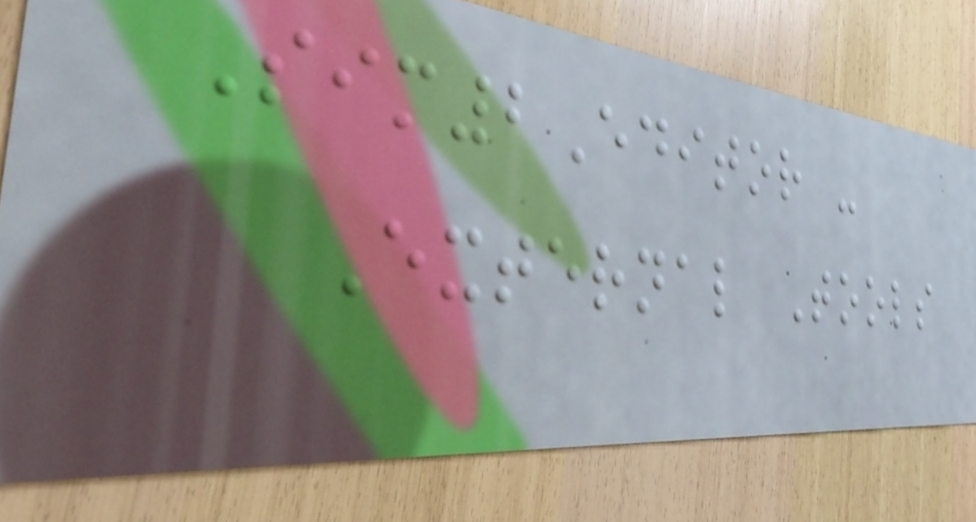Sim2Editor -
External Tools
